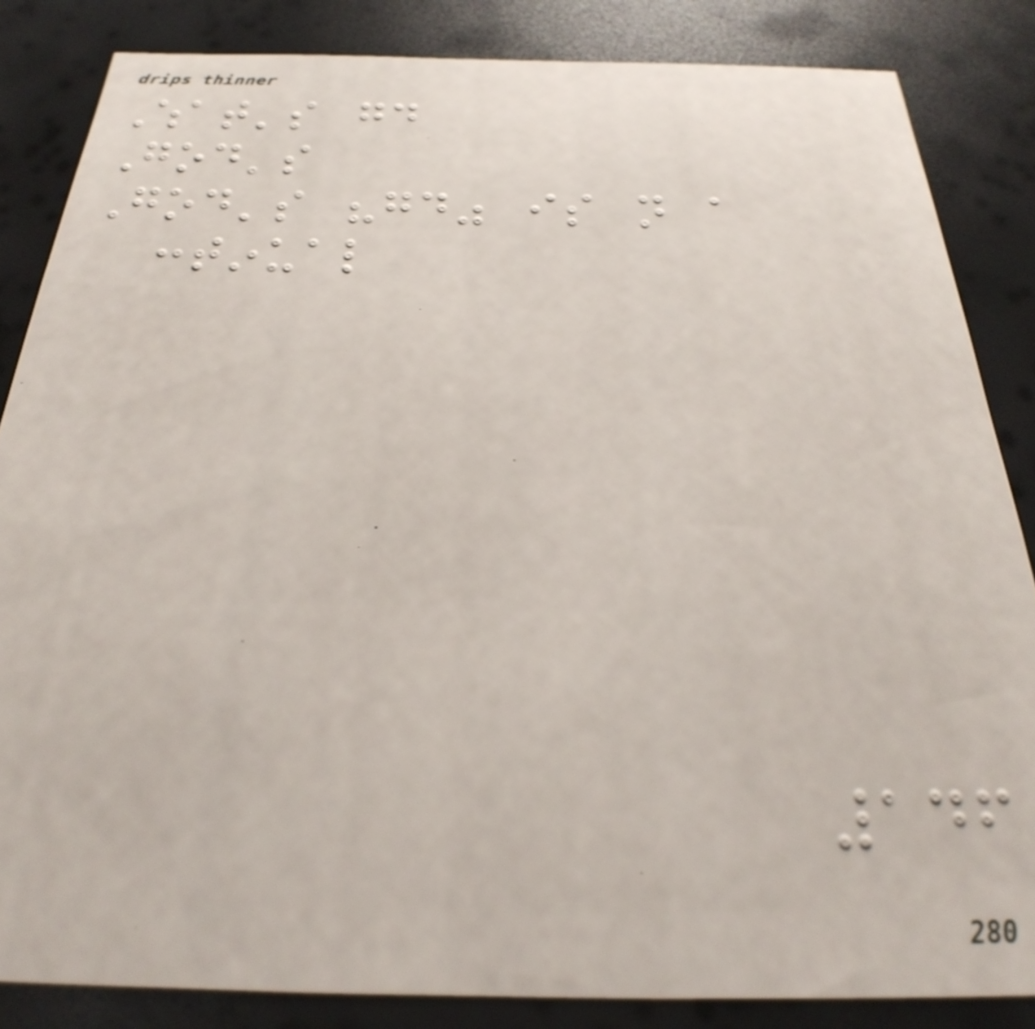What's good
God's
God's "good" is not a
continual
146
